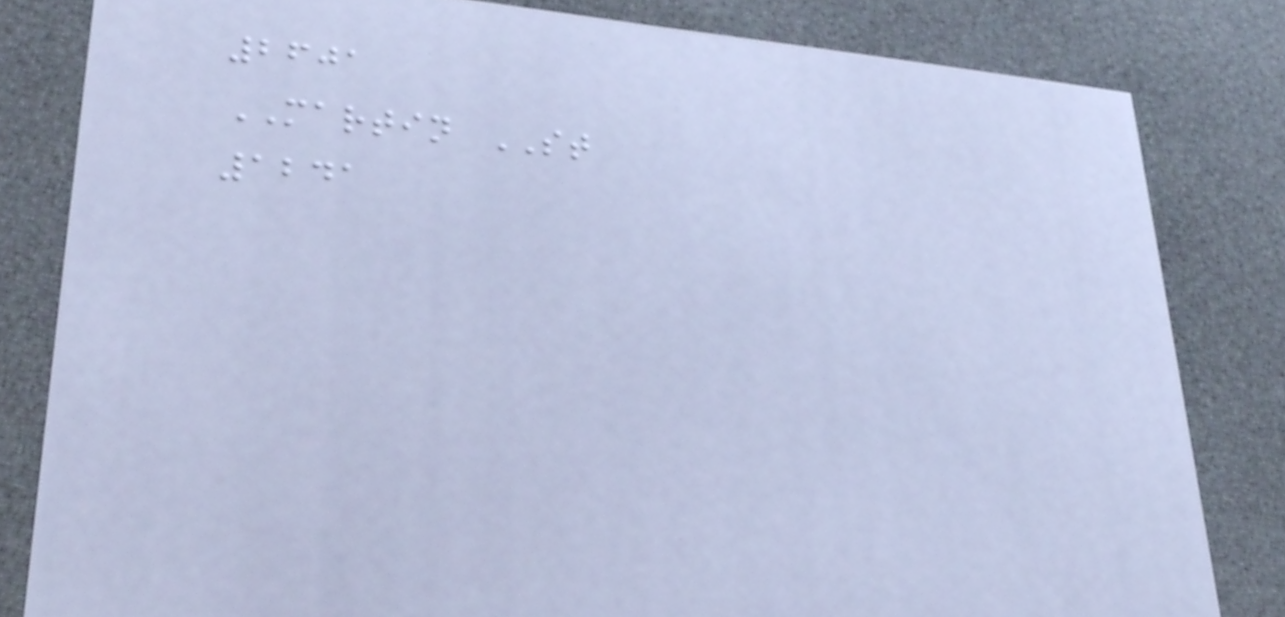2601
MARTIN ST
1241
